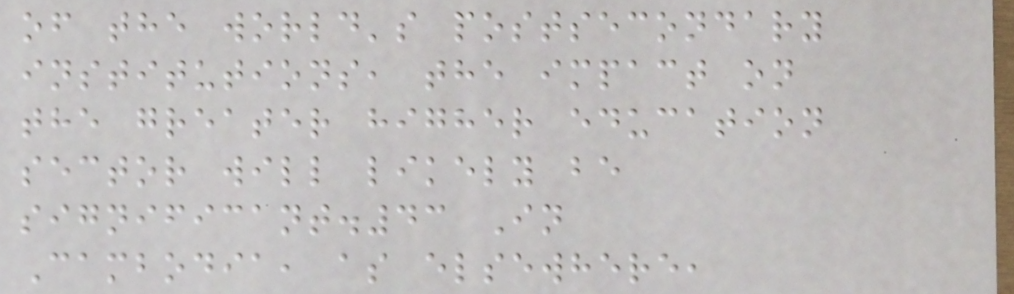of the world's postsecondary
institutions, the impact on
the greater higher education
sector will likely be
significant.43 In
Cambodia, as elsewhere,
